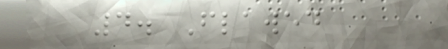4. Flawed
